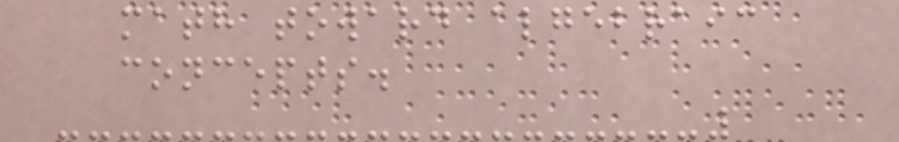math toward algebraic
concepts.
